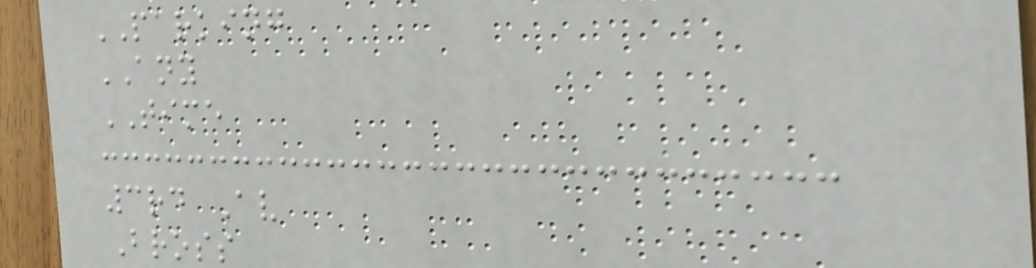PARKING
ANY
TIME
3rd Av
Bross
